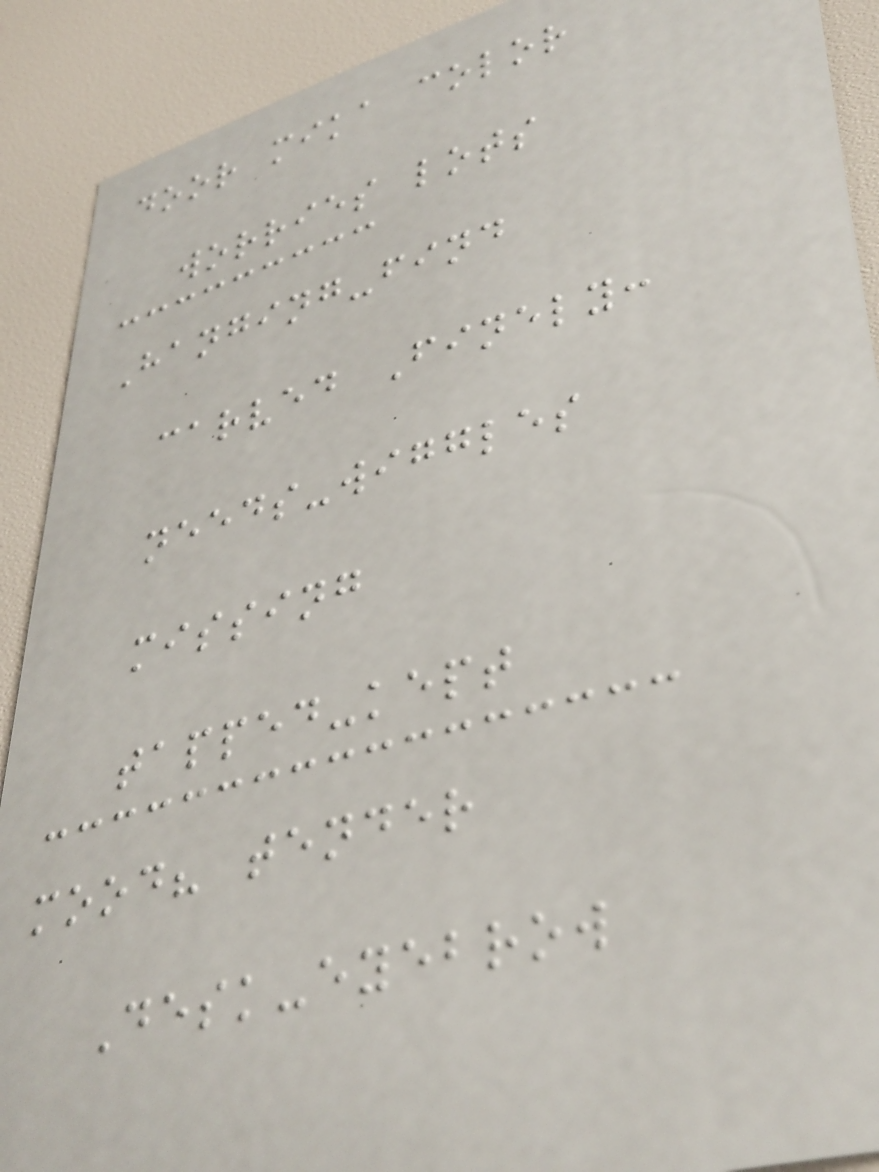door mika color
worries lots
Hanging-find
carved Finely:
needs-wiggles
missing
tapped-kept
mood? tender
Desk-eyebrow
